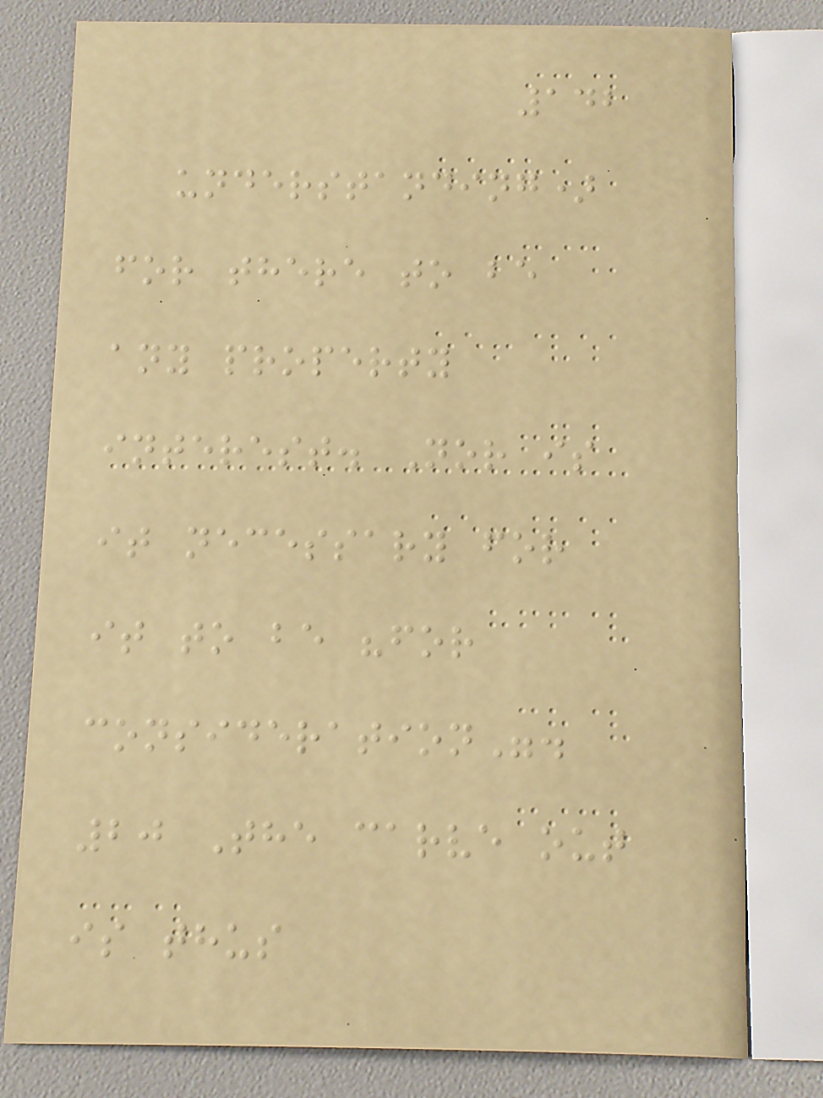142
understanding)
for there to be
any property
interest. Nor is
it necessary for
it to be "for
consideration".
20 The carve out
is thus
